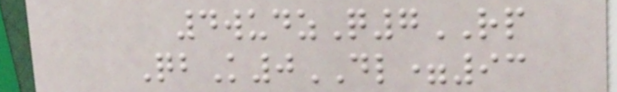4wudzQ7RP
QbK0DL=93
